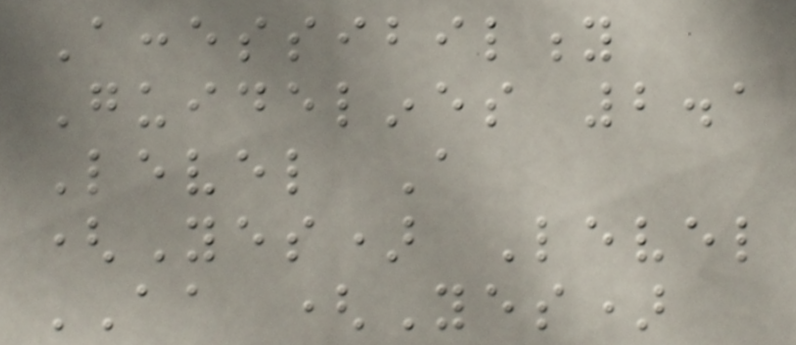Accessibility
Guidelines 2.1
Level A
(Yes) Level
AA (Yes)
